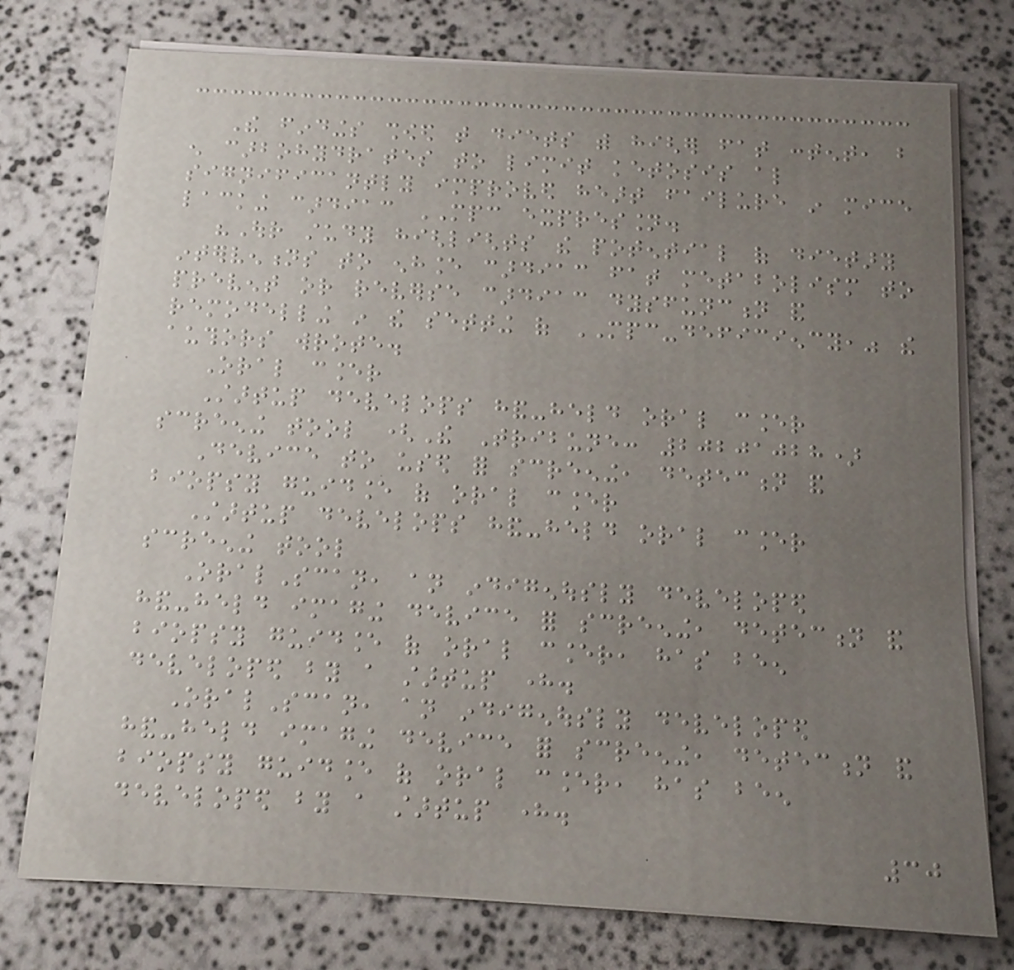The findings showed that diets with higher fat content, but
enough carbohydrates to limit ketosis also
significantly improved heart failure in mice
lacking cardiac MPC expression.
"Our study highlights the potential of dietary
interventions to enhance cardiac fat metabolism to
prevent or reverse cardiac dysfunction and
remodelling in the setting of MPC-deficiency," the
authors wrote.
Oral cancer
Startup develops hand-held oral cancer
screening tool (The Tribune: 20201028)
Device to used for screening, detection and
biopsy guidance of oral cancer
Startup develops hand-held oral cancer
screening tool
OralScan, an indigenously developed
hand-held imaging device for screening, detection and
biopsy guidance of oral cancer, has been
developed by a startup here.
OralScan, an indigenously developed
hand-held imaging device for screening, detection and
biopsy guidance of oral cancer, has been
developed by a startup here.
30
